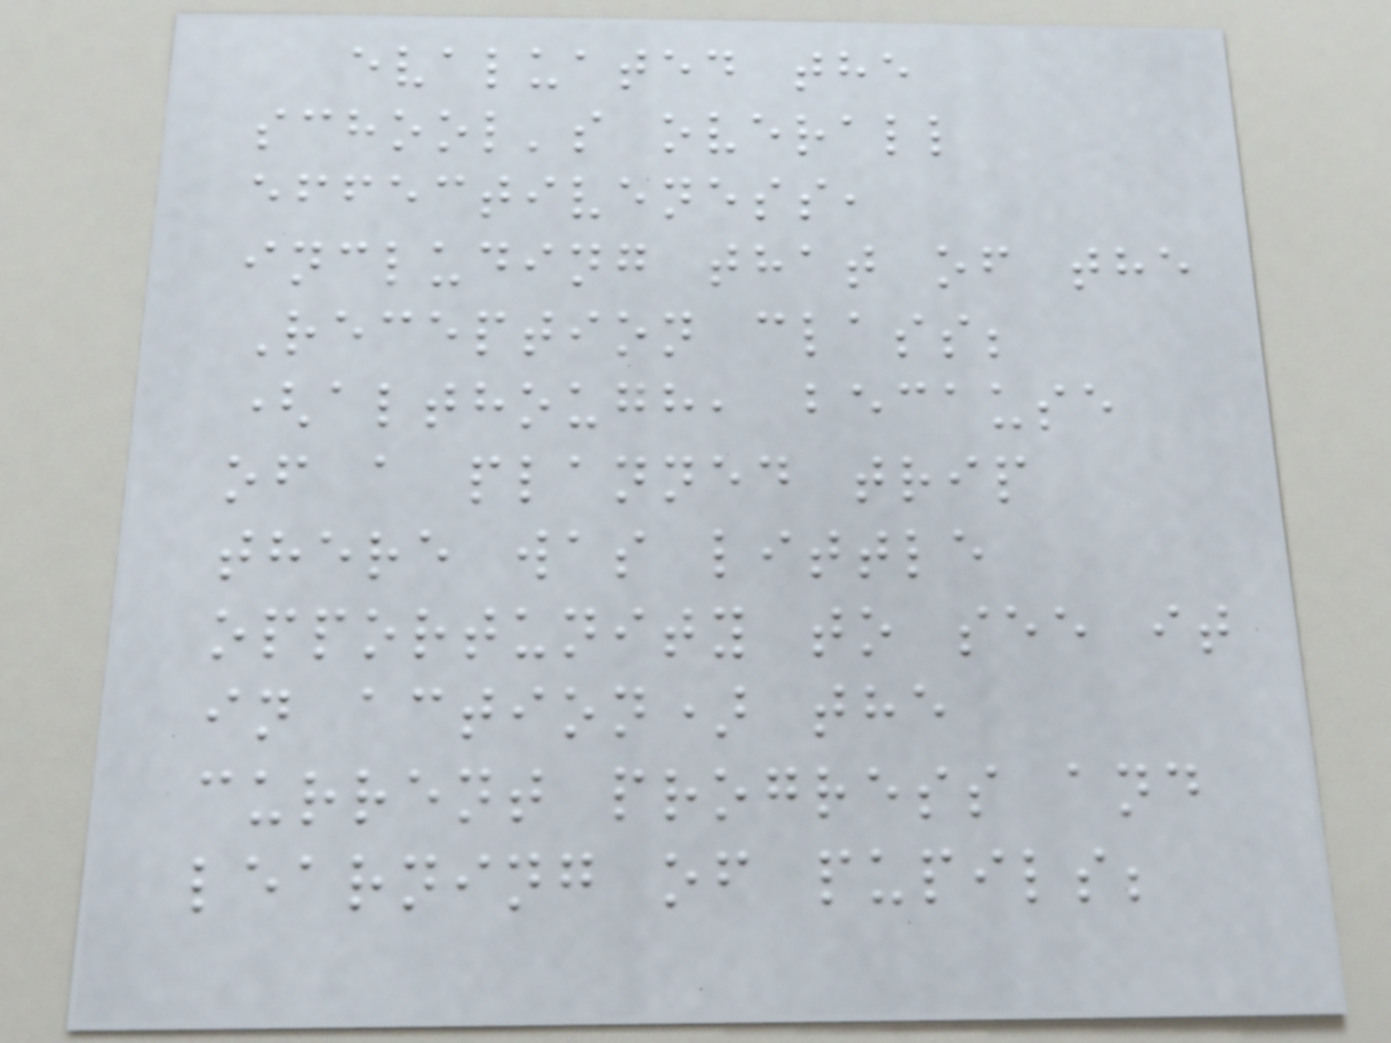evaluated the
school's overall
effectiveness,
including that of the
Reception class;
(although, because
of a planned trip
there was little
opportunity to see it
in action) the
current progress and
learning of pupils;
